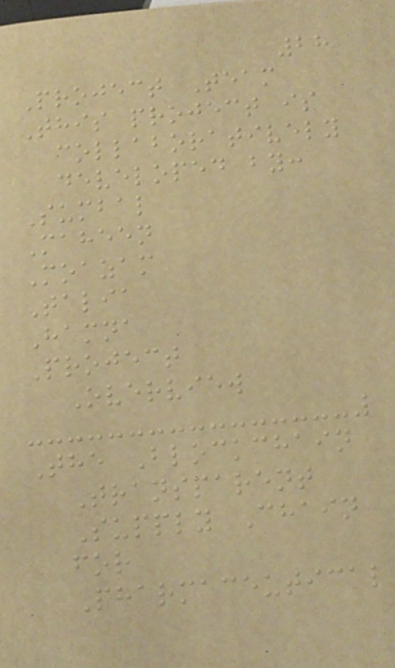28
Project Team
This project is
collaboratively
developed by:
Sumbal
Maheen
Moazam
Talia
Hamna
Project
Overview
The Blockchain
Transparent
Supply Chain
for
Pharmaceutical
